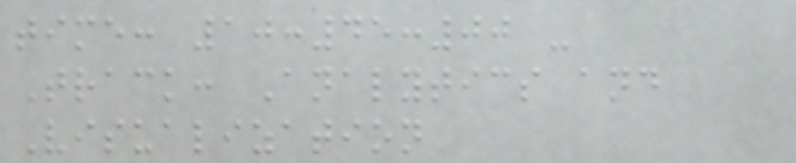time: 10:45:00 -
Track: Analytics and
Visualization
